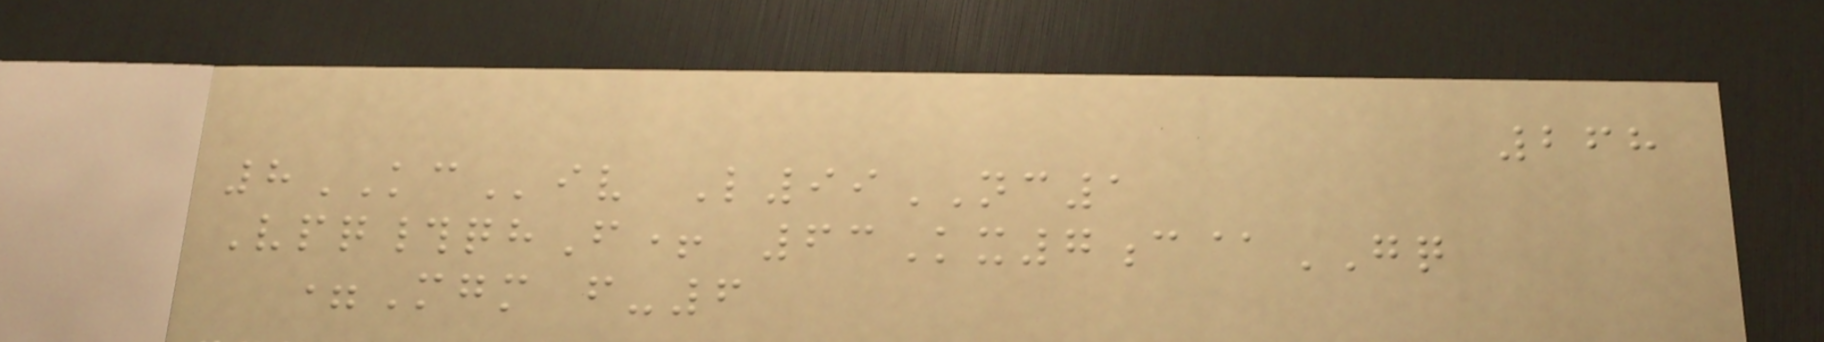268
8KCiv L99NC1
Vpq#qhF+ 63Kx7c@GQ
=Mgm f-6
